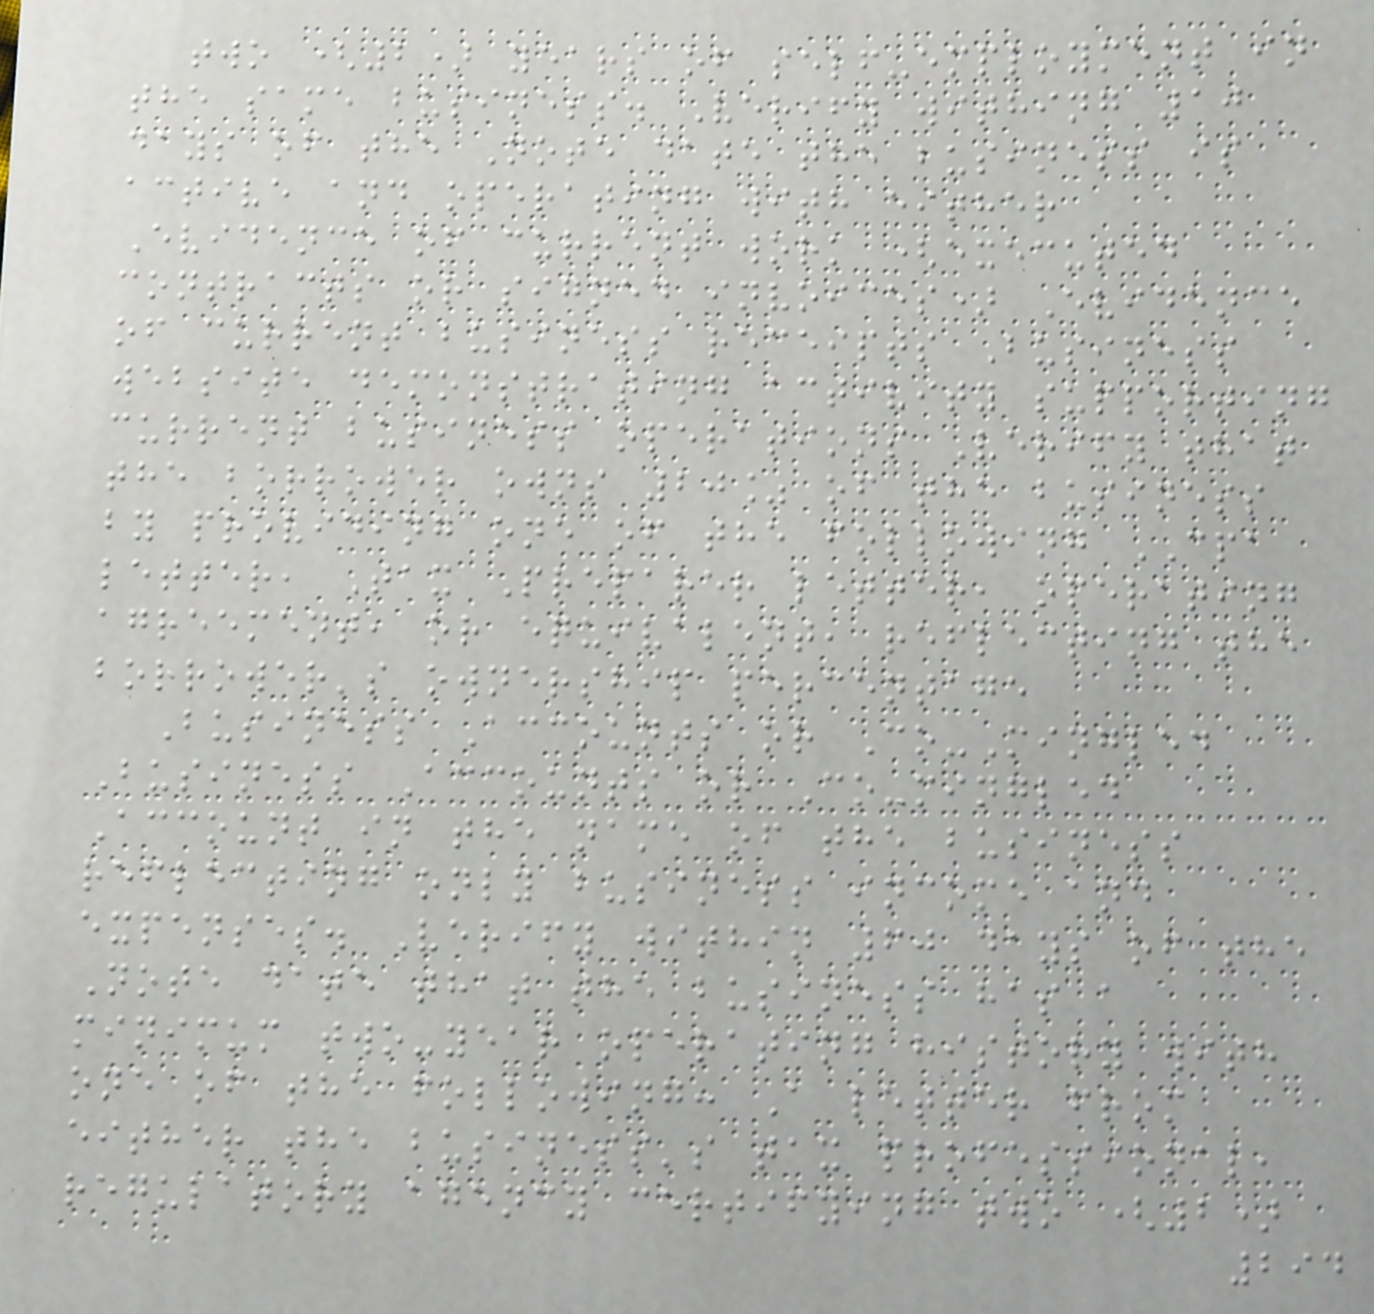two (2) years of self-employment in
the same business. Verify withing 10
days of the Note date the business is
active and operating with either
Evidence of current work (executed
contracts or signed invoices) Evidence
of current business receipts Business
website demonstrating activity supporting
current business operations Verify that
the borrower owns 20% of the business
by providing one of the following CPA
letter, Tax Preparer letter, operating
agreement, or equivalent, reflecting the
borrower's ownership percentage
Business Accounts or Co-Mingled
Business Accounts or Co-mingled
Account in the name of the business
reflecting only business income and
expenses. Verify within 60 days of the
Note date that the business has a
minimum two-year operating history with
one of the following: A letter from
either the business's tax professional,
regulatory agency certifying two (2)
294
